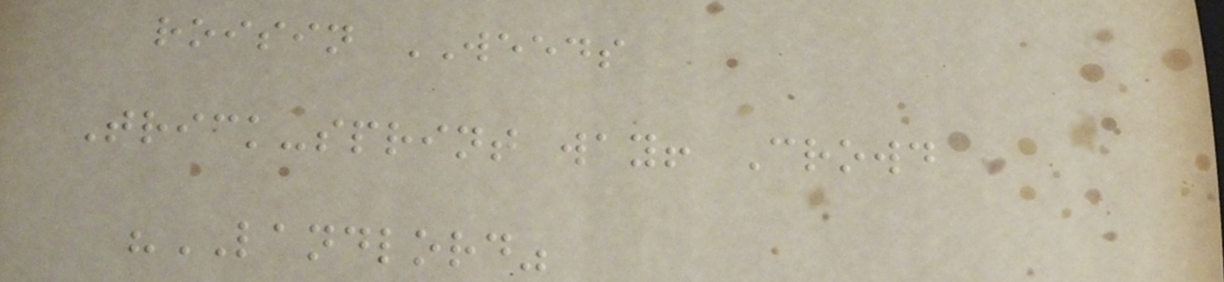roisin WEEDS
Trick-sprint way! Crowd
"LANDLORD"
